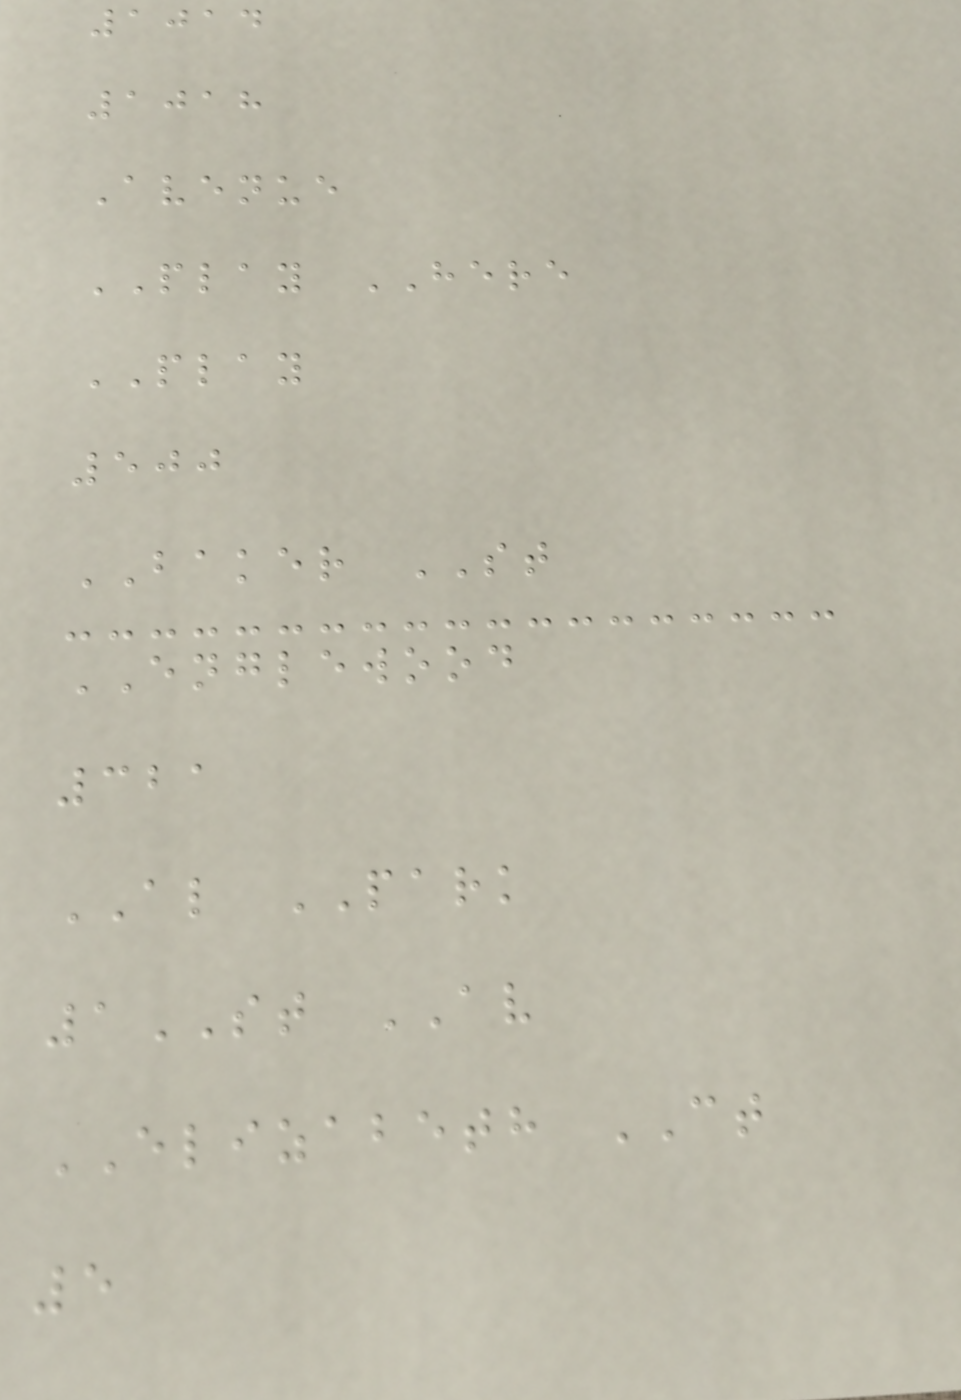1014
1018
Avenue
PLAY HERE
PLAY
500
BAKER ST
ENGLEWOOD
321
AL PARK
1ST AV
ELIZABETH CT
5
